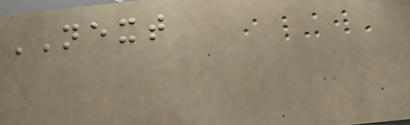NEXT
